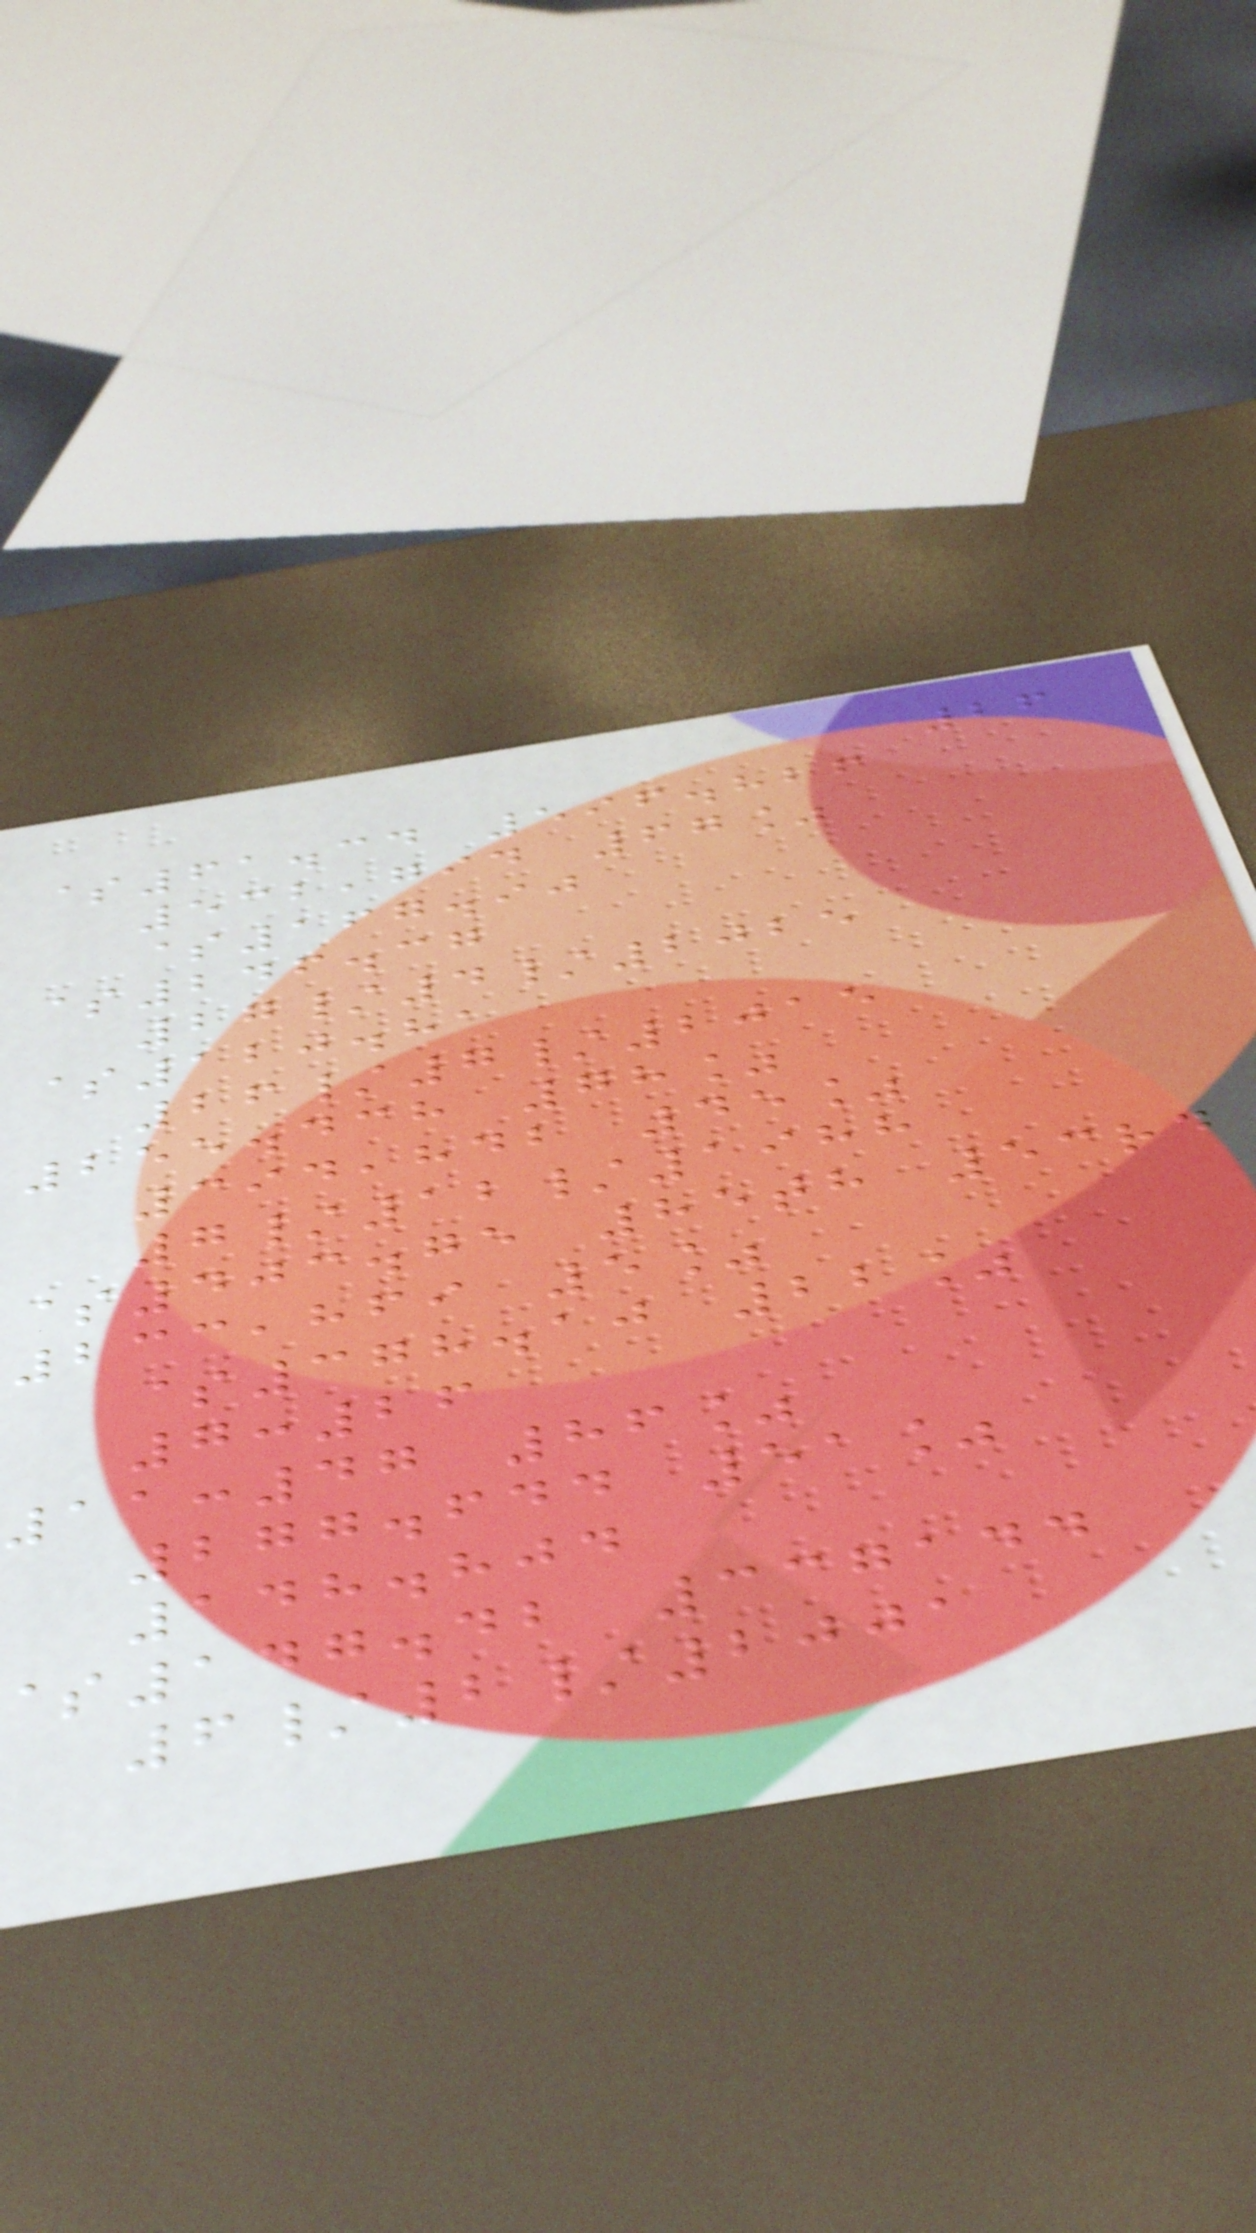26
$61.34 596.826
532,794 67%
$167.90
$246.37
27/4/2025
$120.81
26/7/2015
255.438 78%
394,842 45%
7/12/1988
$403.75 85th 53rd
233,869 5%
$378.10 22%
7:26
11:47 86%
277.644 51%
148.804
147.42 337144
6/2/2001
